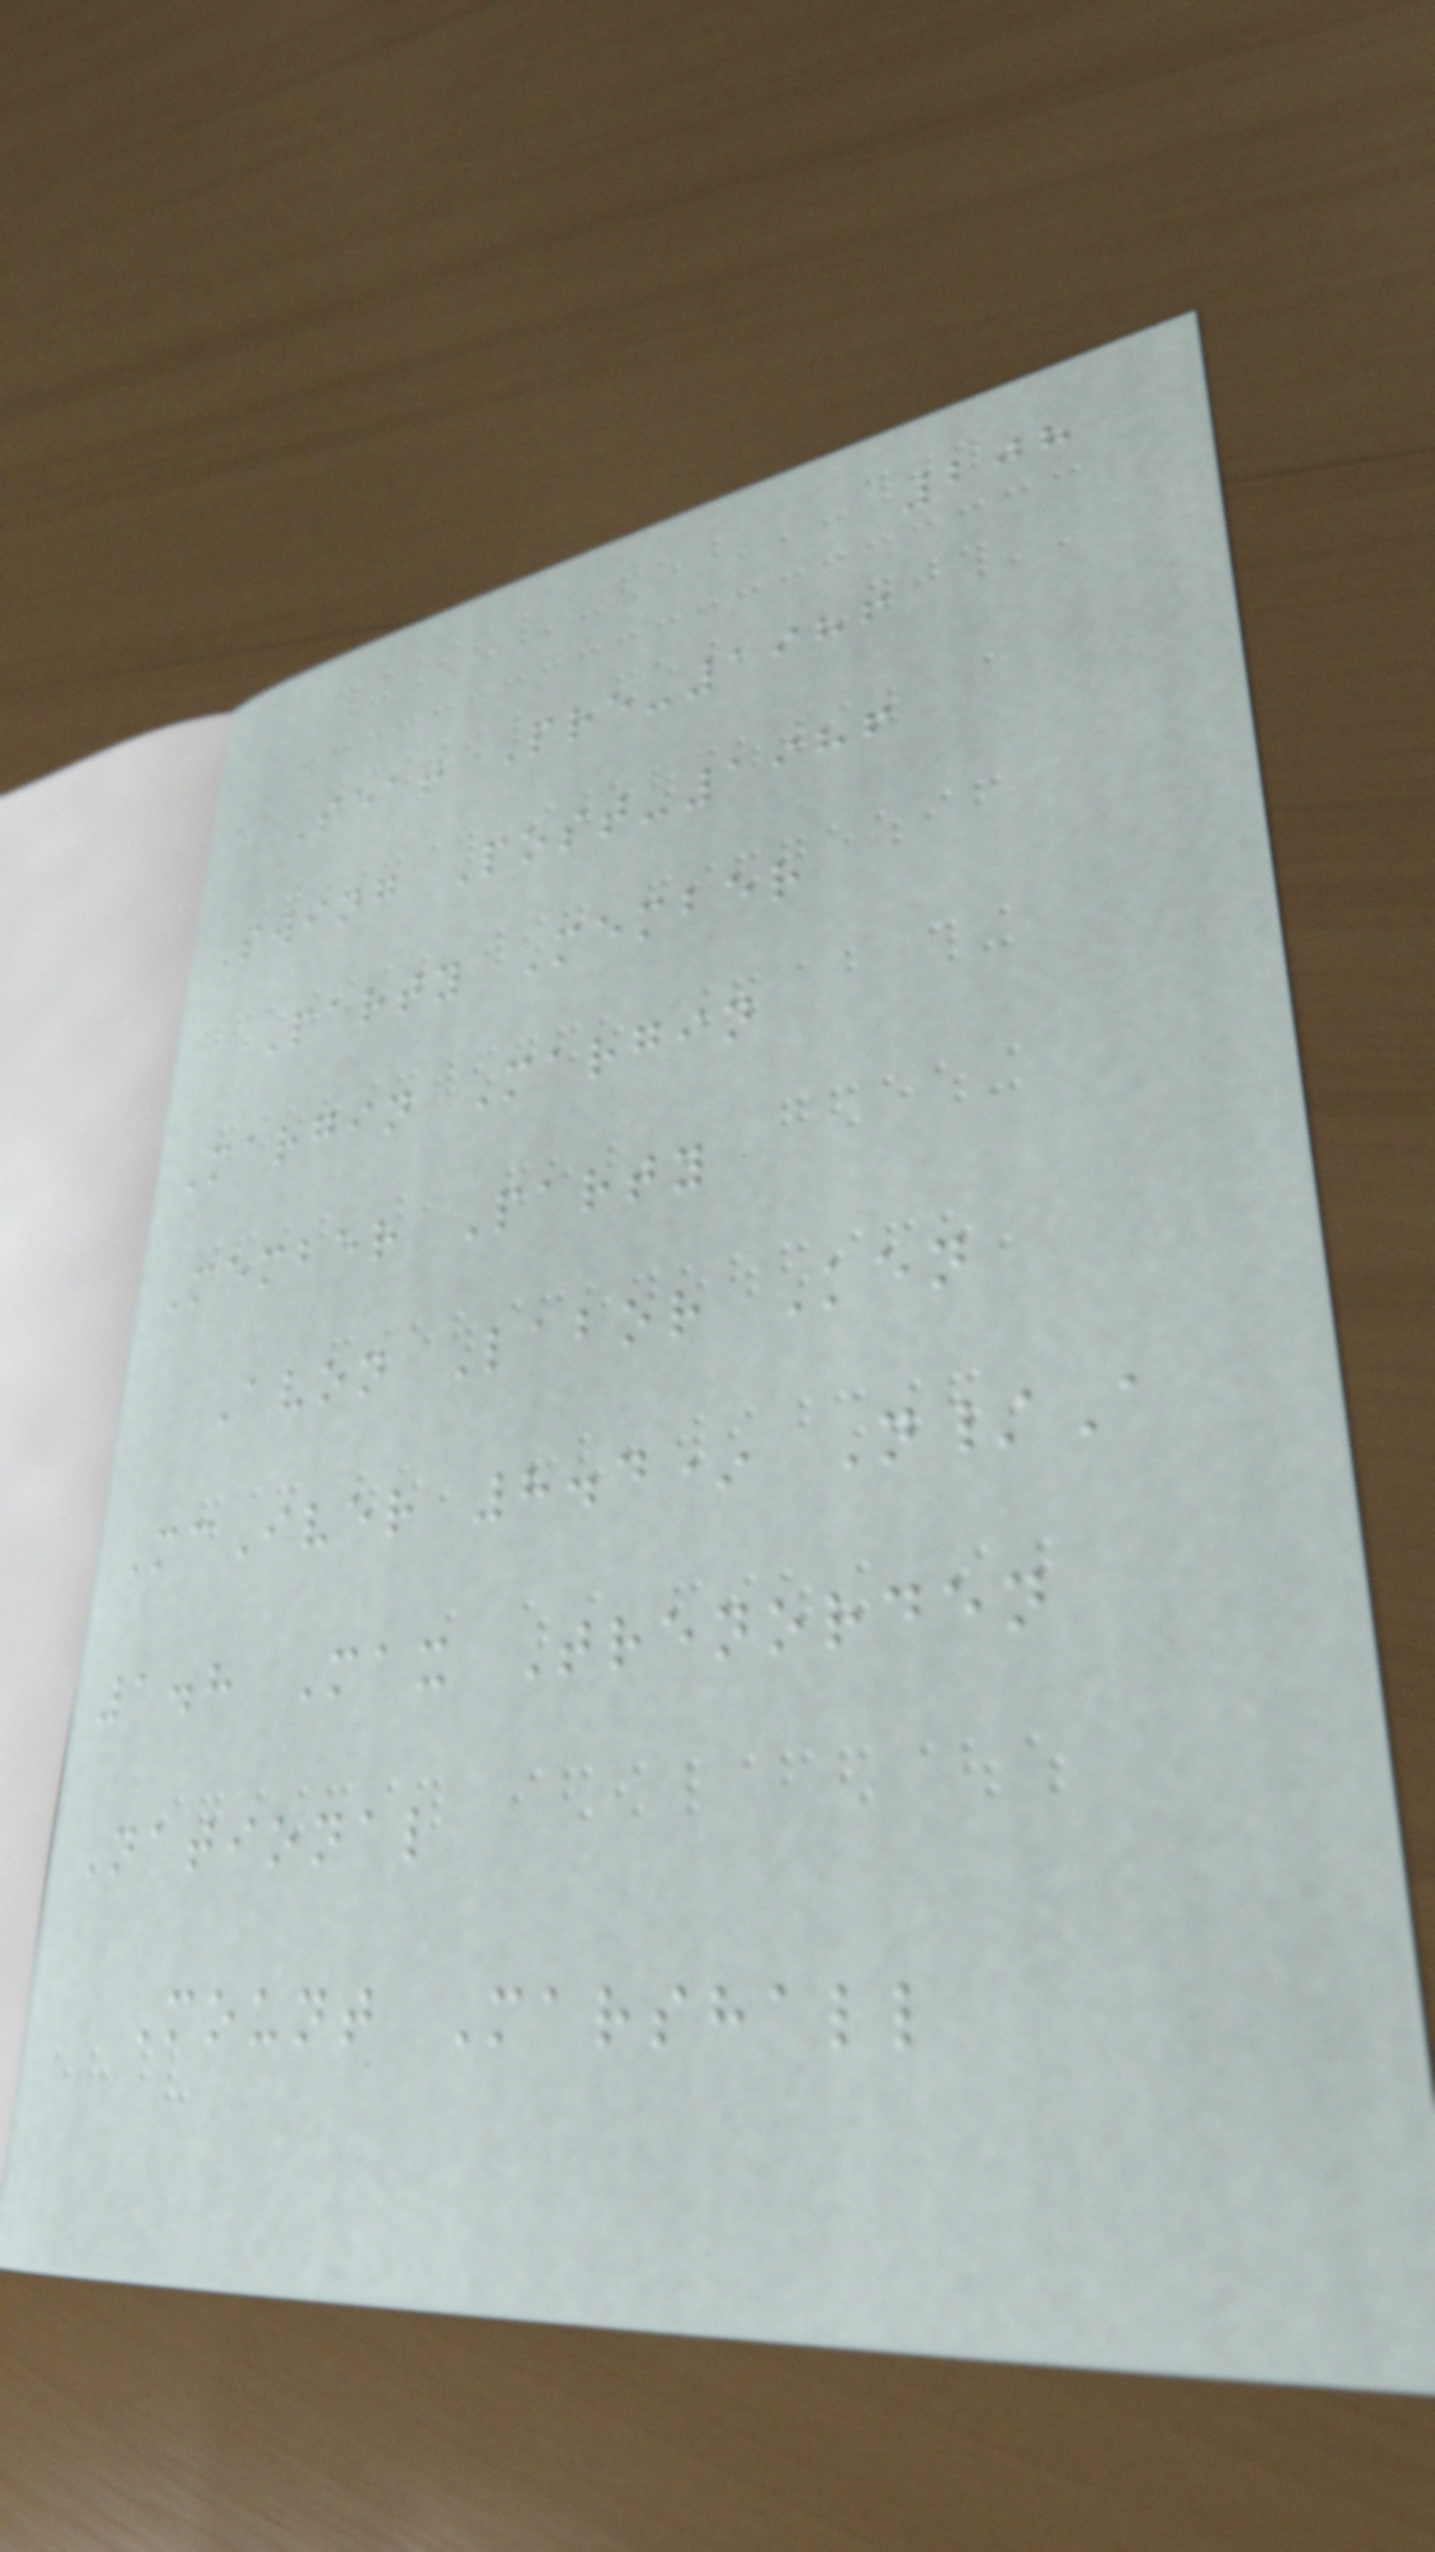208
Seat Pre-1986
Swing Post-1986
Party Member
Margin Margin
Member Party
Avon Labor Ken
McIver 8.4* N/A
1.8 Max Trenorden
National
Mount Marshall
